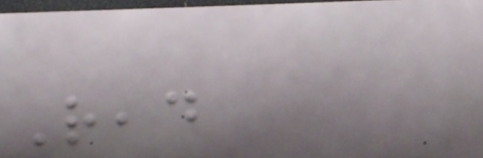Read
